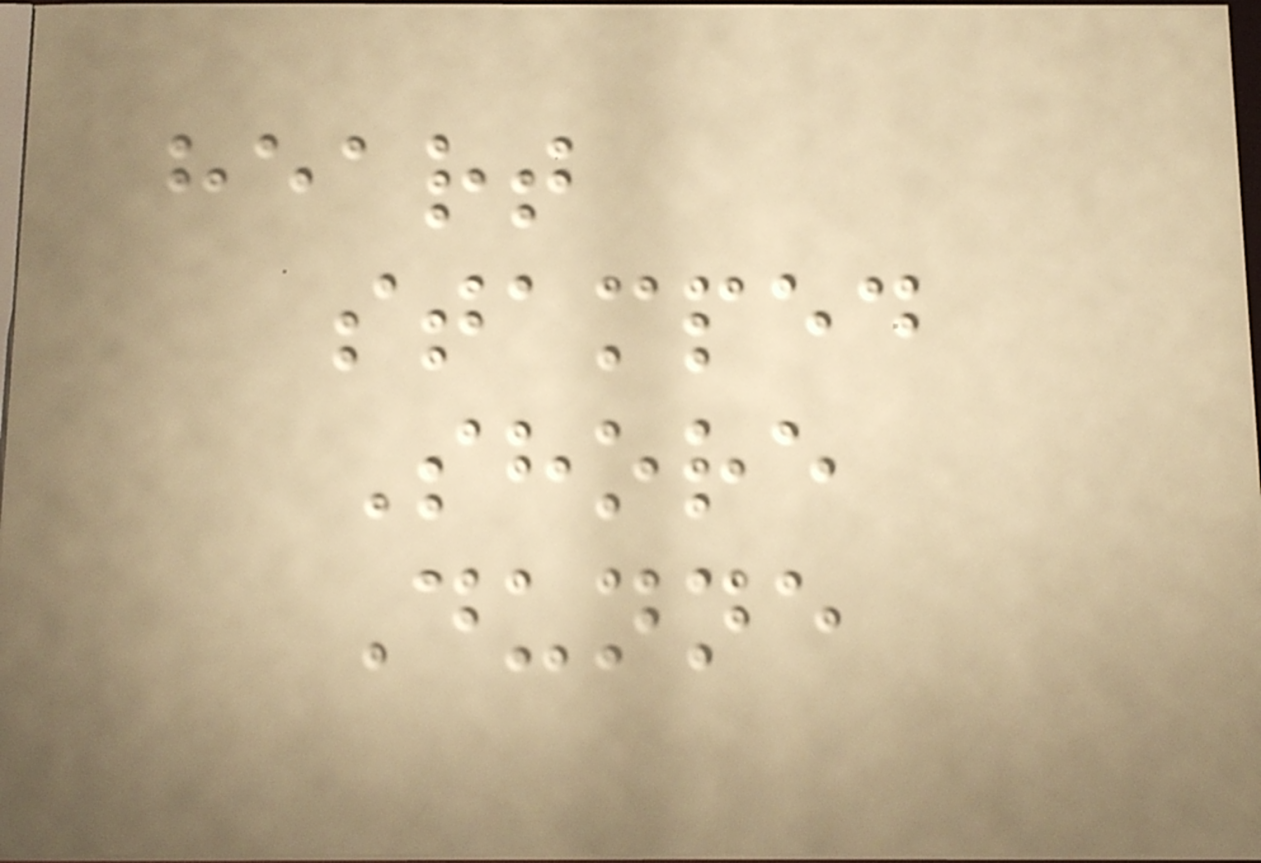heart
stamped
Shore
Dunne
